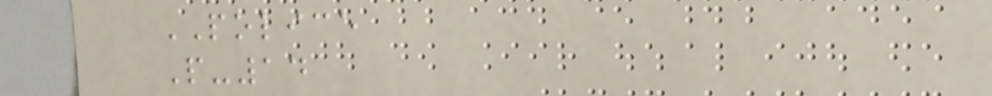POLICE
P-14
